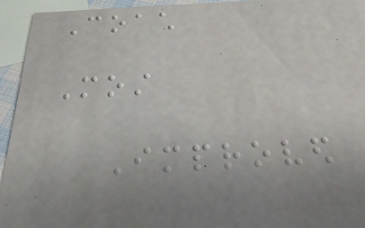Coach
Most
Improved
